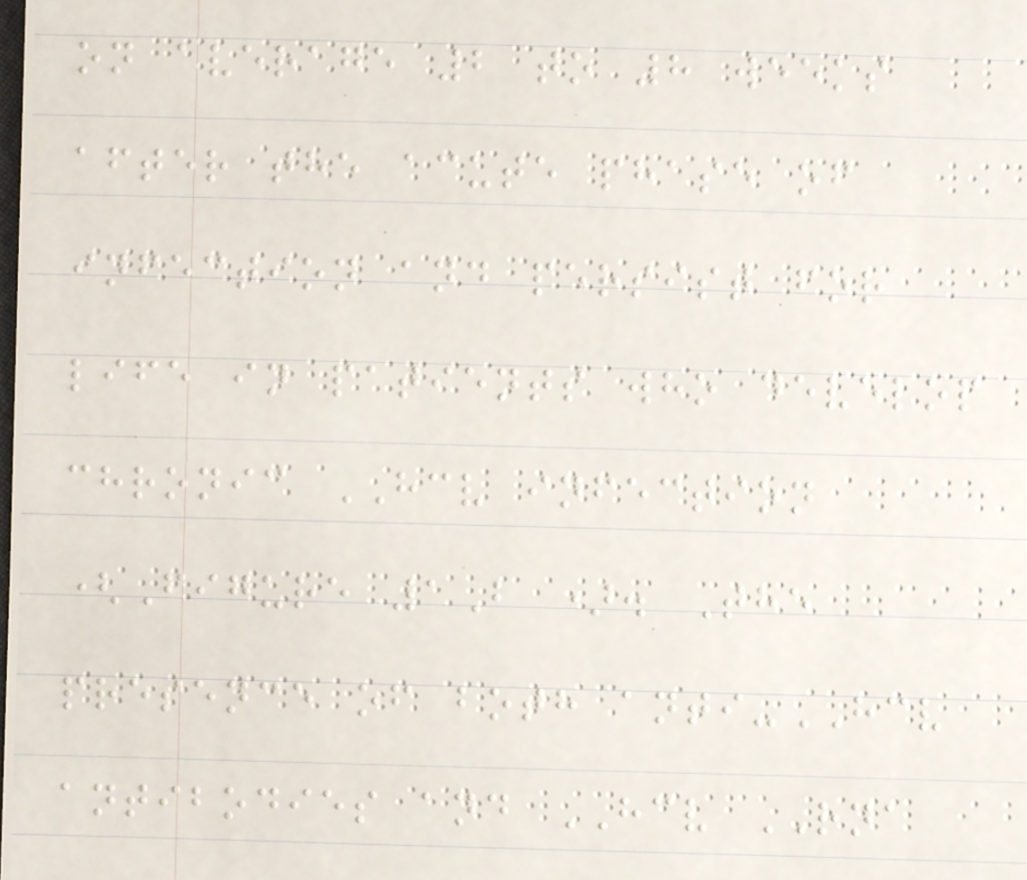on average 2 to 8 weeks
after the acute phase of
infection and persist for
life in patients who develop
chronic HCV infection
(Figure 1B ). The
presence of both anti-HCV
antibodies and HCV RNA
